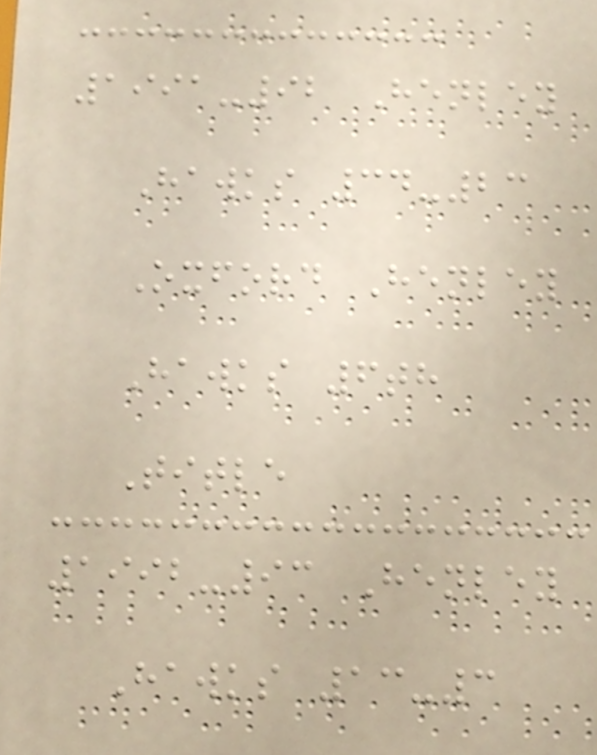1991-92 Henley
Hawks 34-23
Oxford Henley
Hawks 6th
Title
1992-93 Henley
Hawks 13-3
